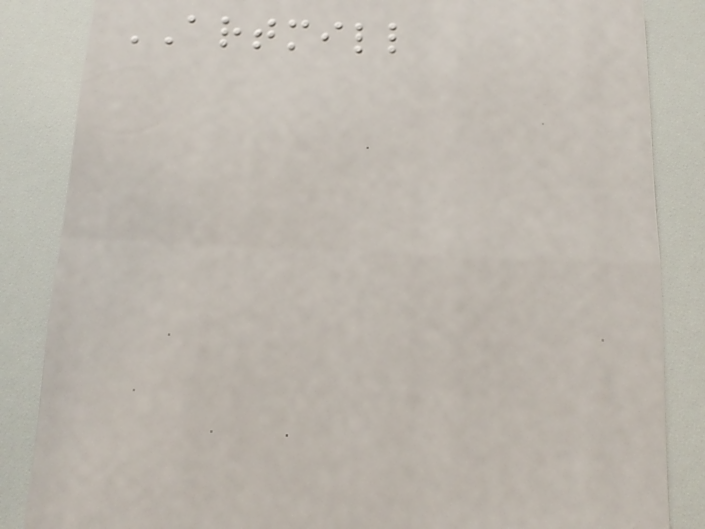ARTMILL
